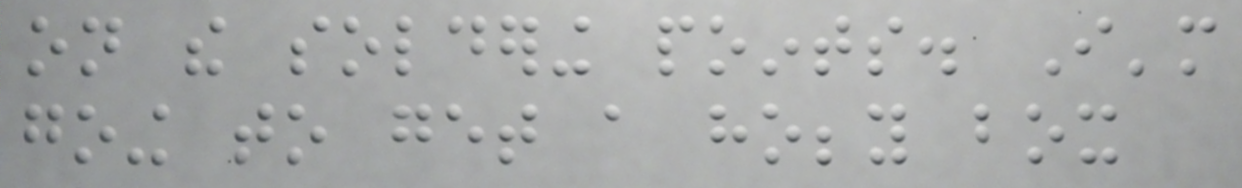on the soldering points. I'm
going to get a hobby box
